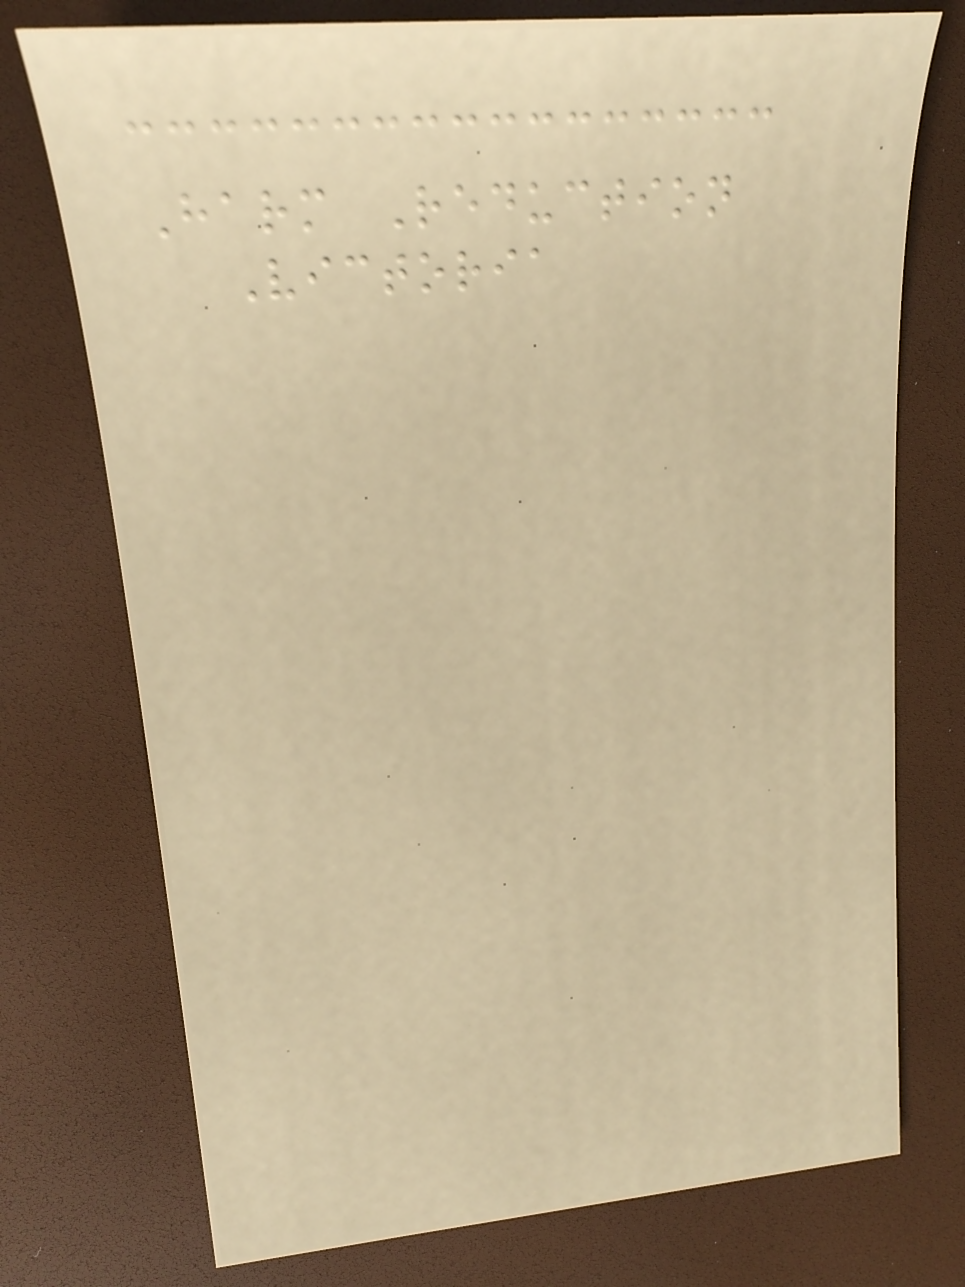Harm Reduction
Victoria
